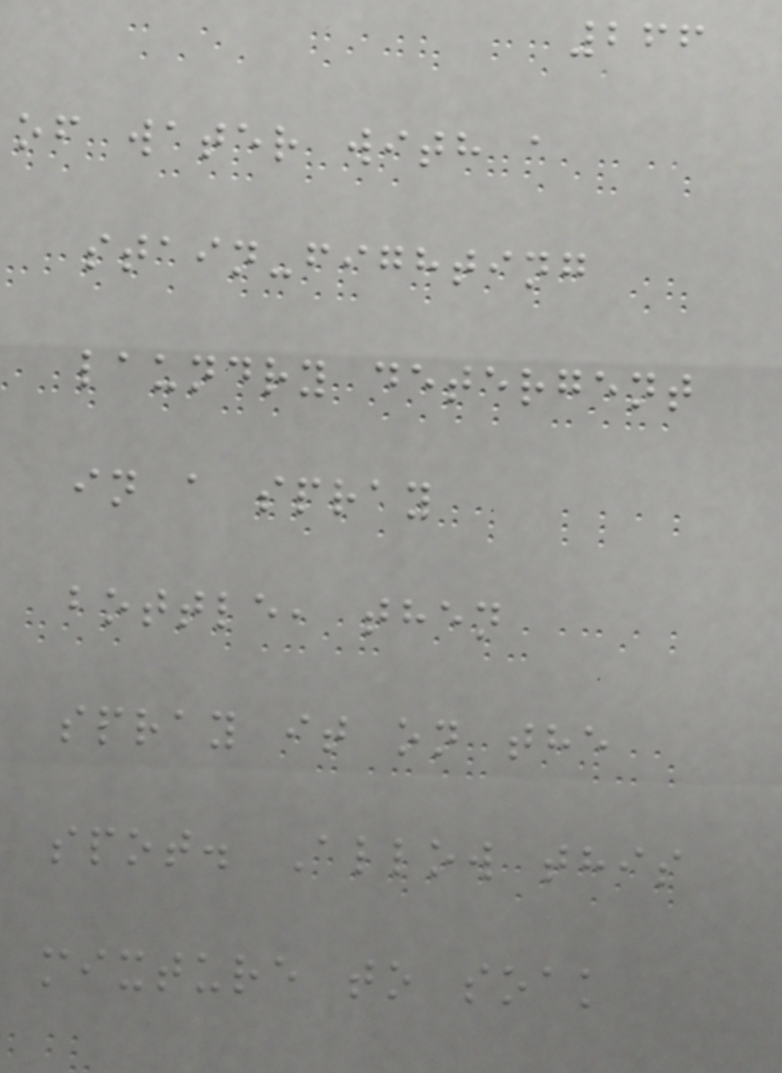266
of water with a
stain-fighting
laundry detergent
in a spray
bottle, then
spray it on the
spot. Allow this
mixture to soak
